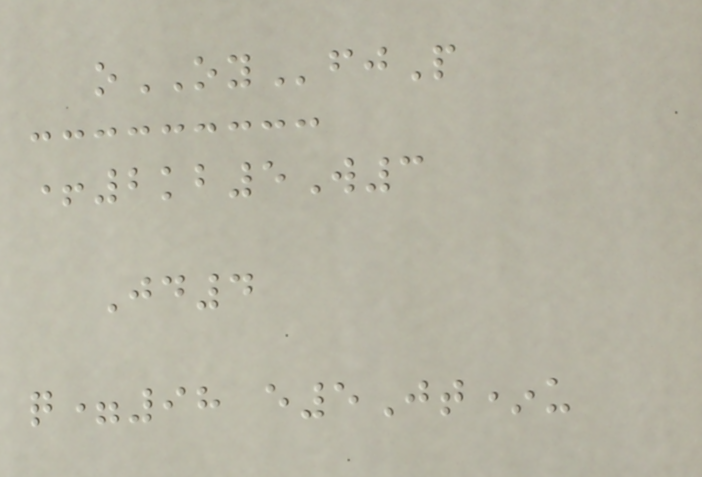oOYfjP
+2kb5W3
Jd4
q=98 e5Jt*u
